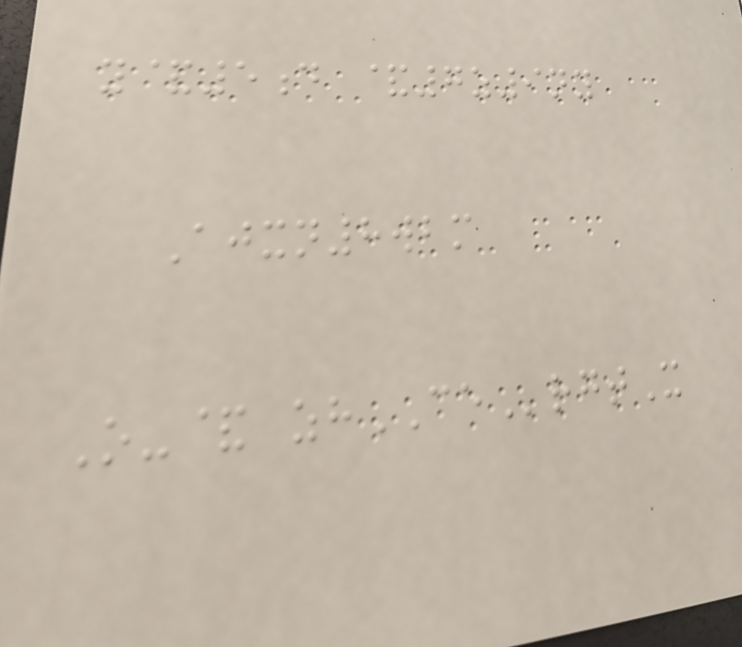y&5d &7z9ny
Ajxn8wbm
O-& zhCErgtX
